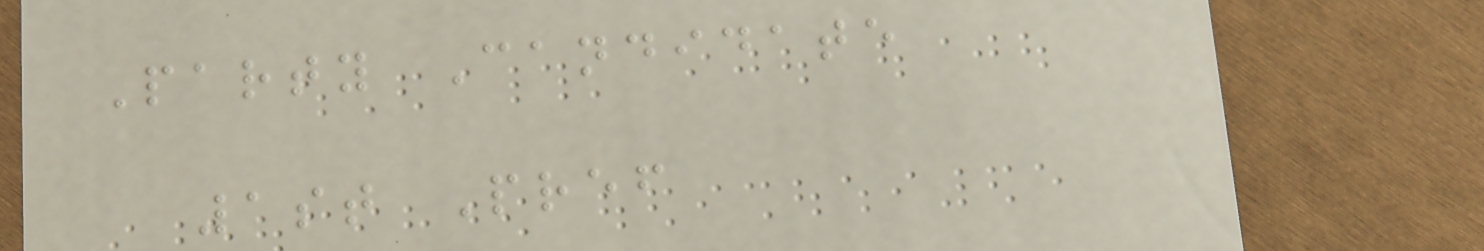Party Candidate
1st Pref
